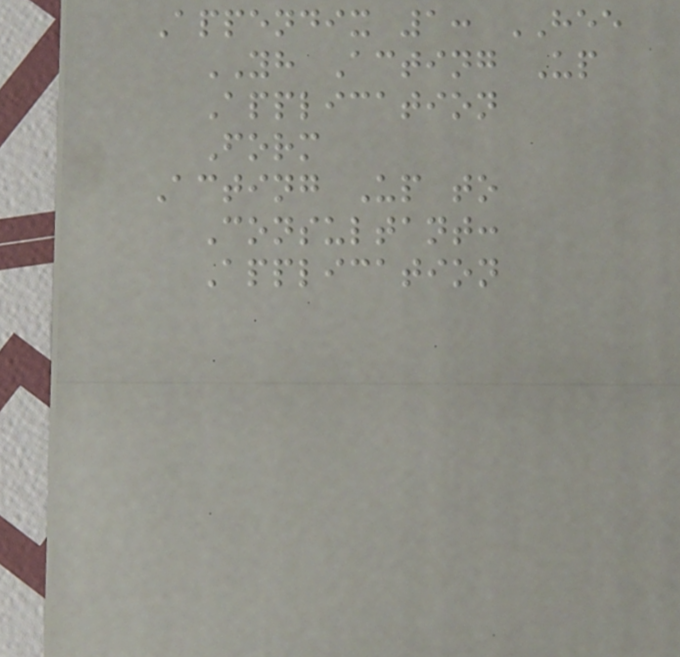Appendix 1: HEE
YH Acting Up
Application
Form
Acting Up to
Consultant:
Application
